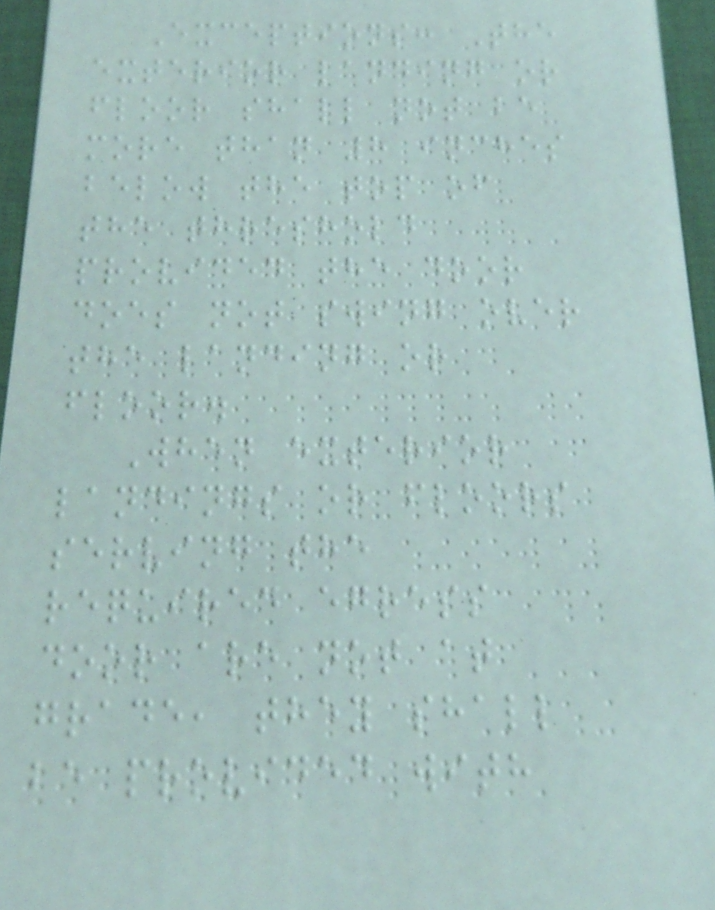Exceptions: The
exterior landing or
floor shall not be
more than 8 inches
below the top of
the threshold
provided the door
does not swing over
the landing or
floor.
When exterior
landings or floors
serving the
required egress
door are not at
grade, they shall
be provided with
